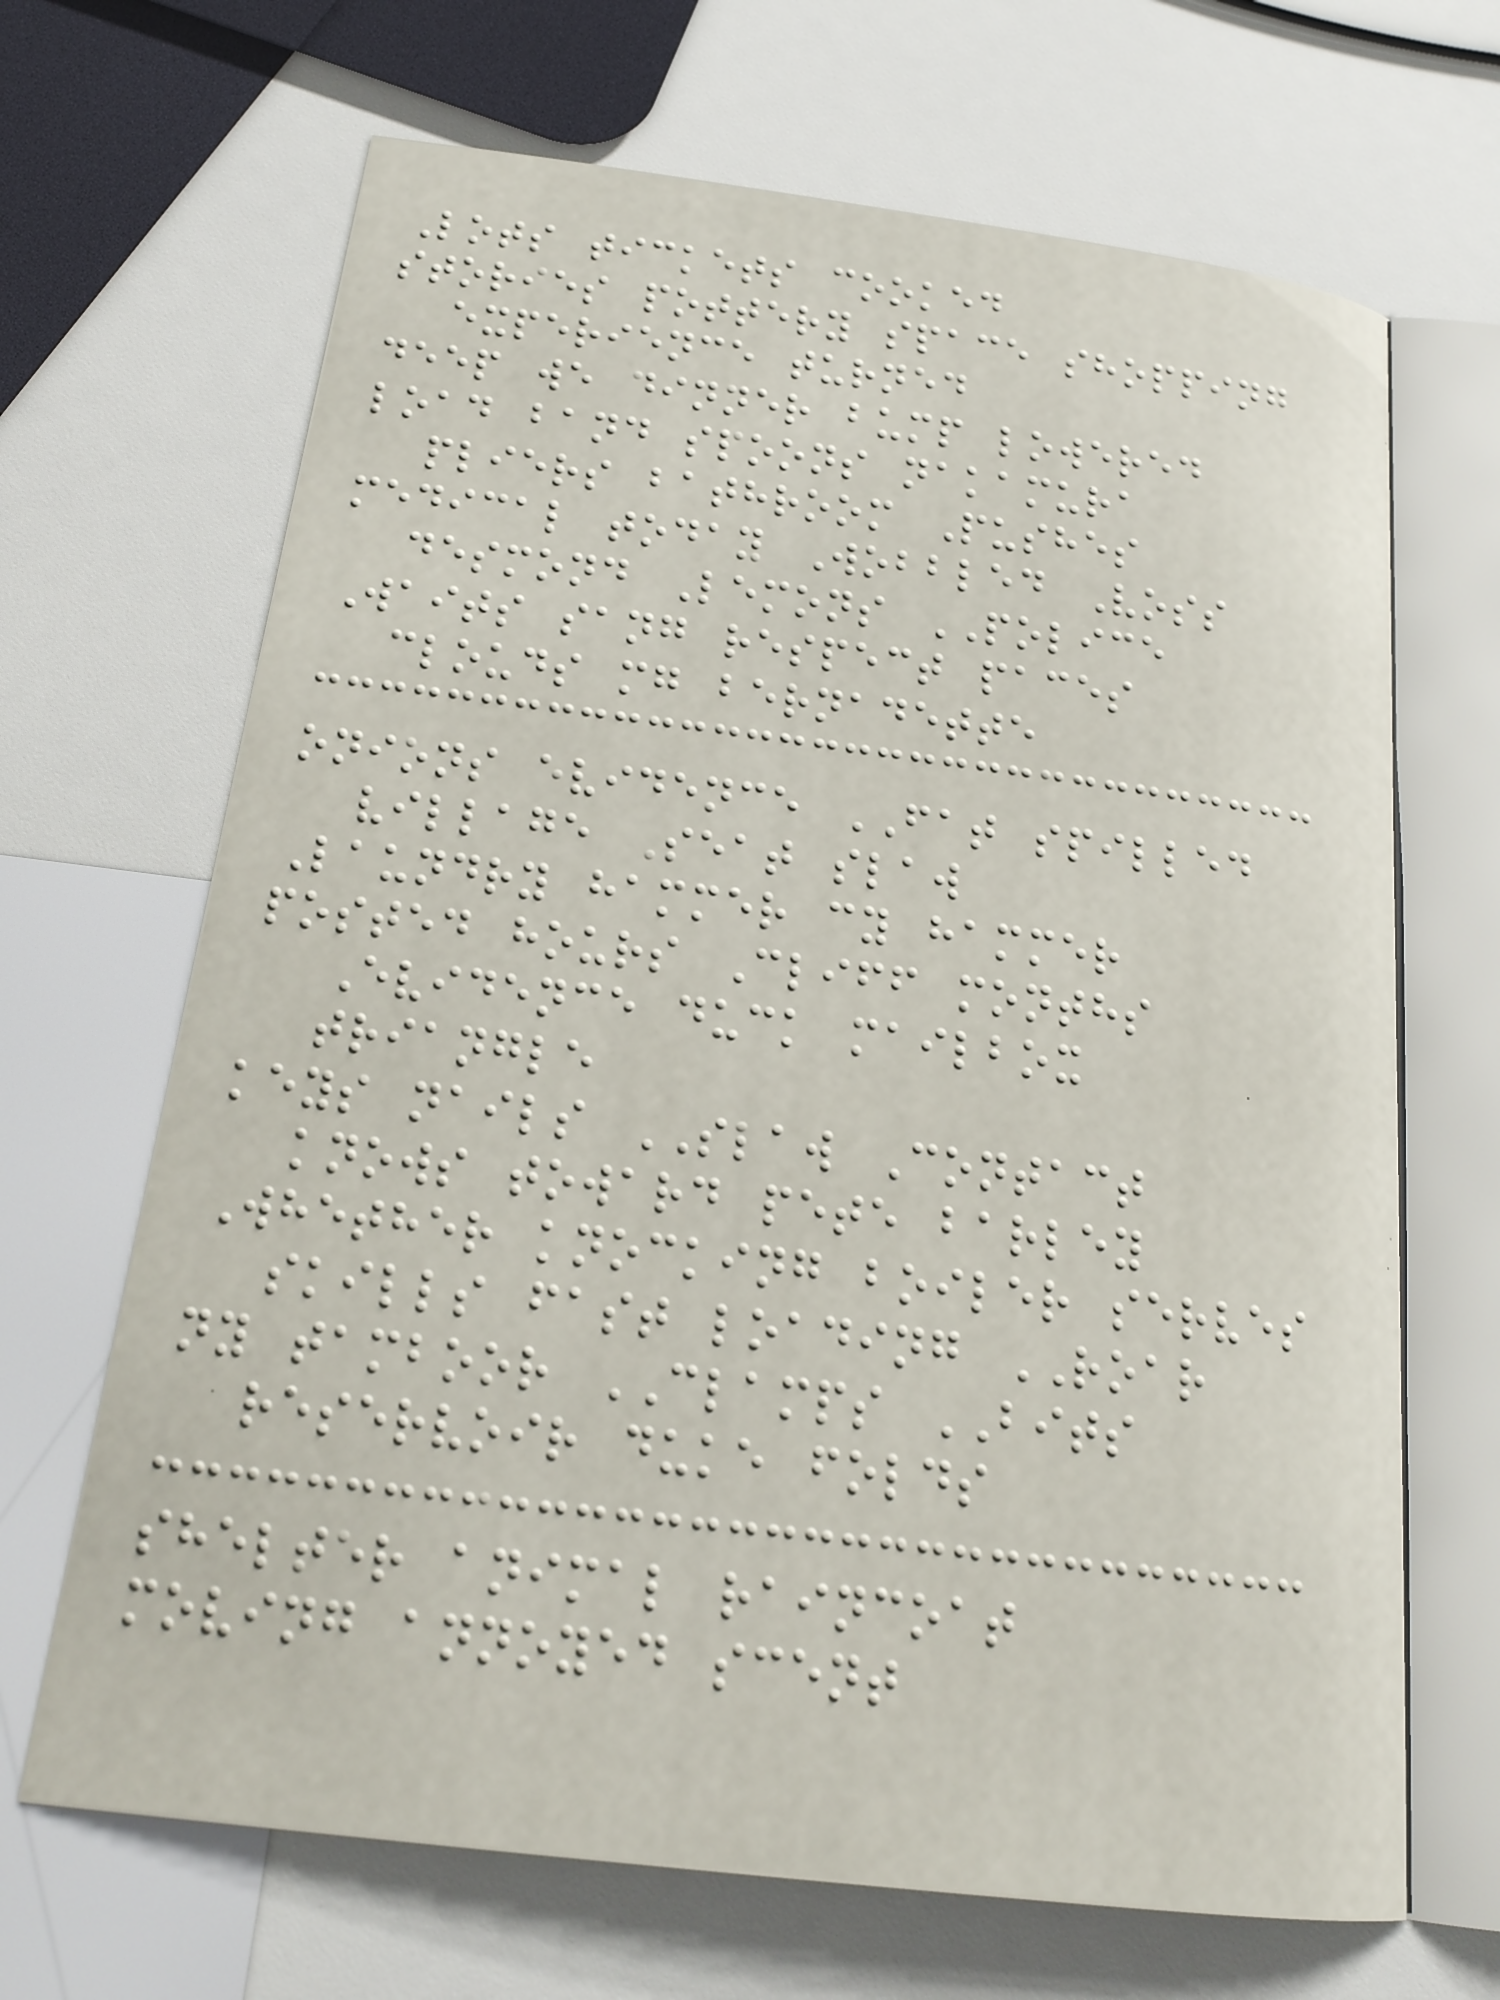Lots tickets cooked
stories pottery space shopping
experience turned
deep we dinner bump lowered
load band spoons nakamura
pliers bathroom Pushes
medical today Wobbled Voss
desmond Lemons POLICE
Waits sang respect paces
clouds mg bernadette
onions evidence FAT spilled
village Seat slaw
Laundry hammer cy hammer
posted hours Cliff months
Evidence duck mailbox
triangle
keys nails SLAW Contact
knows toward pete barley
Whether knocking boiler serves
skills fast loading ROAR
ny tamboor CLAMPS BITS
reservoir duke folds
shelter animal raincoat
moving annoyed scent
